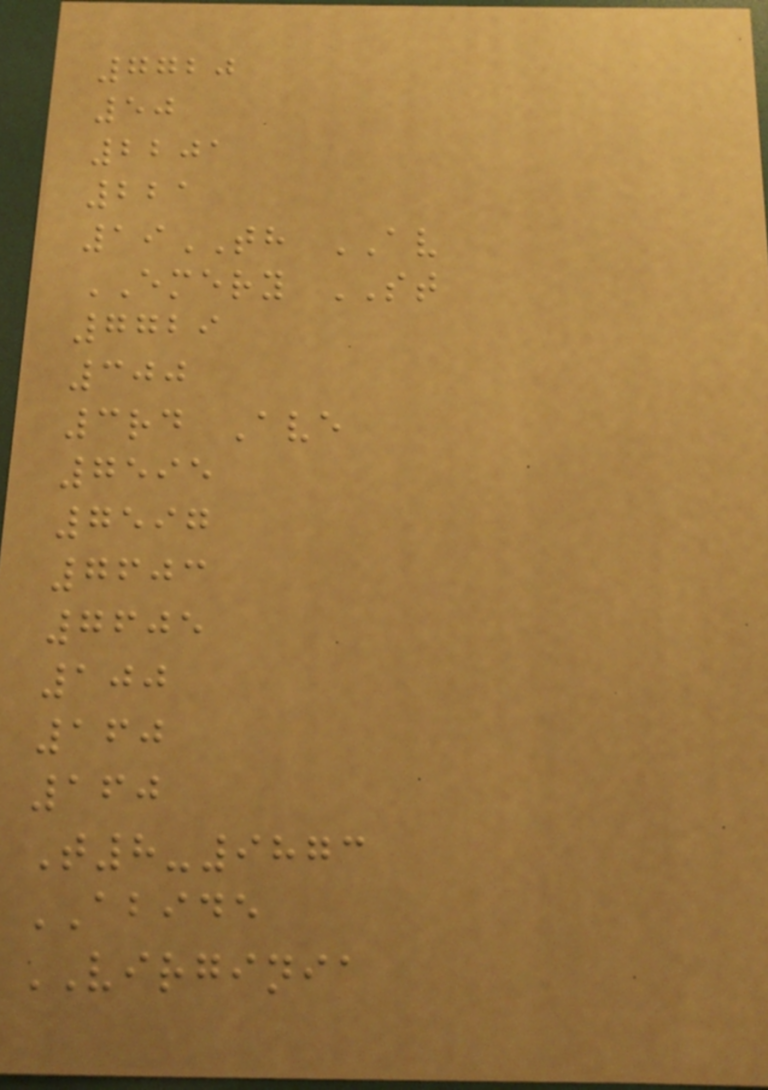7720
50
2201
221
19TH AV
EMERY ST
7729
300
3rd Ave
7595
7597
7603
7605
100
160
160
T8-9873
ABIDE
VIRGINIA
